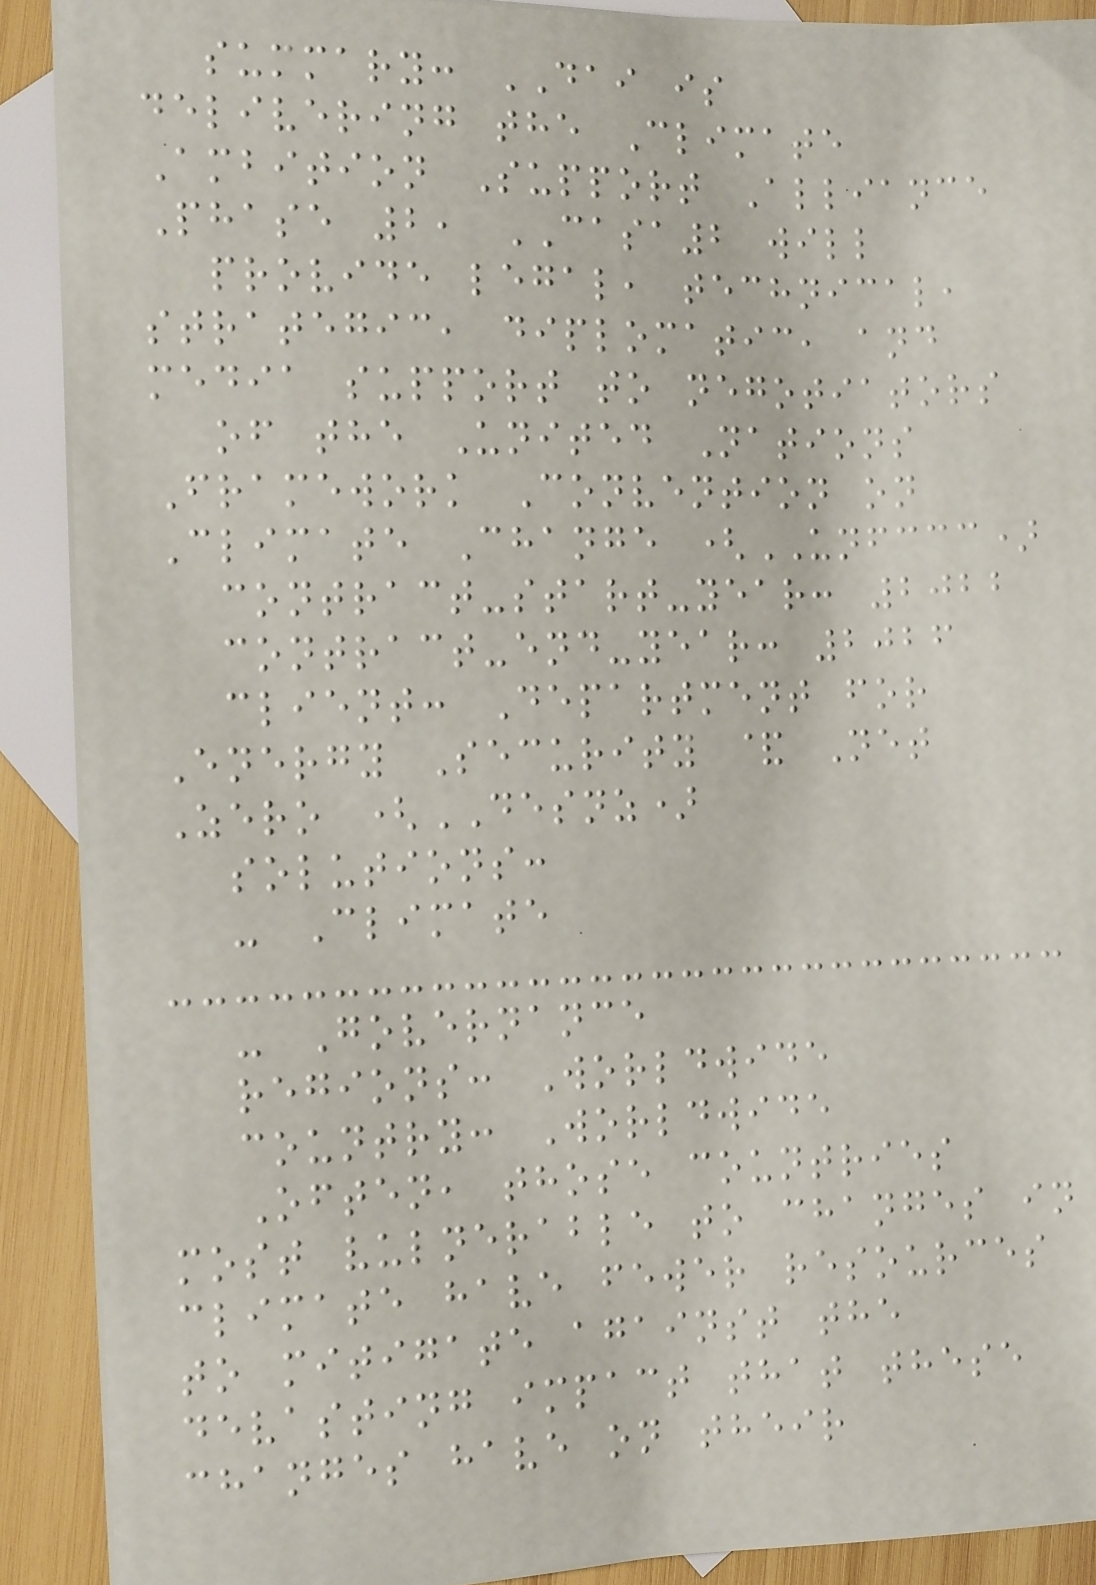summary: DAI is
delivering the Climate
Ambition Support Alliance
Phase 2, CASA2 will
provide legal, technical,
strategic, diplomatic, and
media support to negotiators
of the United Nations
Framework Convention on
Climate Change (UNFCCC)
contract-start-year: 2022
contract-end-year: 2026
client: Department for
Energy Security & Net
Zero (DESNZ)
solutions:
- Climate
- Governance
regions: Worldwide
country: Worldwide
Often, those countries
most vulnerable to changes in
climate have fewer resources
to mitigate against the
devasting impact that these
changes have on their
